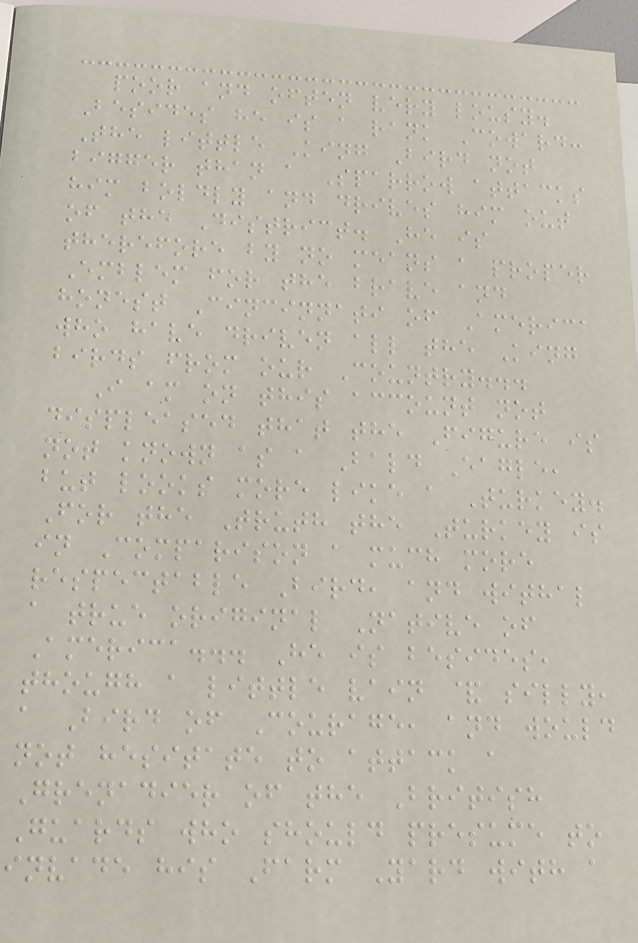poor and often very lousy.
Besides he is a rank Coward:
The little King Bird not
bigger than a Sparrow attacks
him boldly and drives him out
of the District. He is
therefore by no means a proper
Emblem for the brave and
honest Cincinnati of America
who have driven all the King
birds from our Country...
I am on this account not
displeased that the Figure is
not known as a Bald Eagle,
but looks more like a Turkey.
For the Truth the Turkey is
in Comparison a much more
respectable Bird, and withal
a true original Native of
America... He is besides,
though a little vain & silly,
a Bird of Courage, and would
not hesitate to attack a
Grenadier of the British
Guards who should presume to
invade his Farm Yard with a
